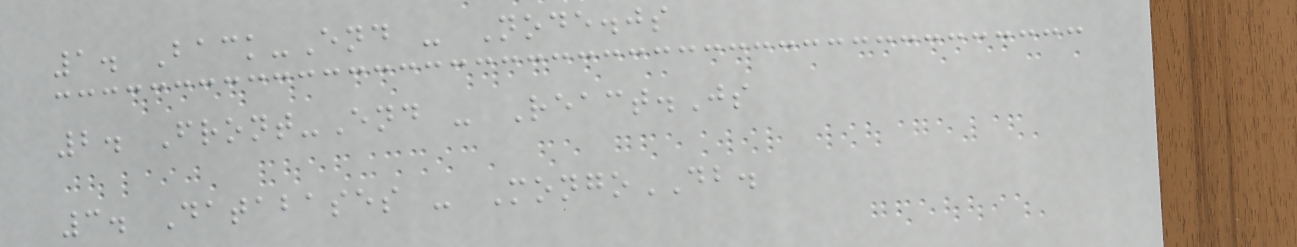1. Back-End - Node.js
2. Front-End - React.Js
3. Databases - MongoDB.
